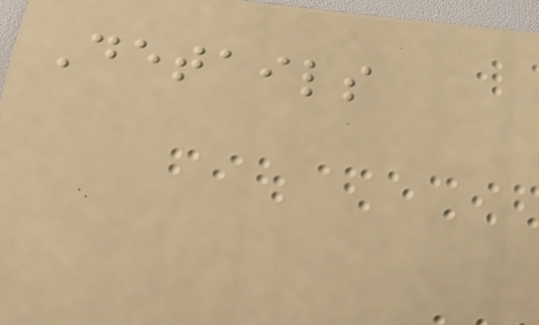Details
